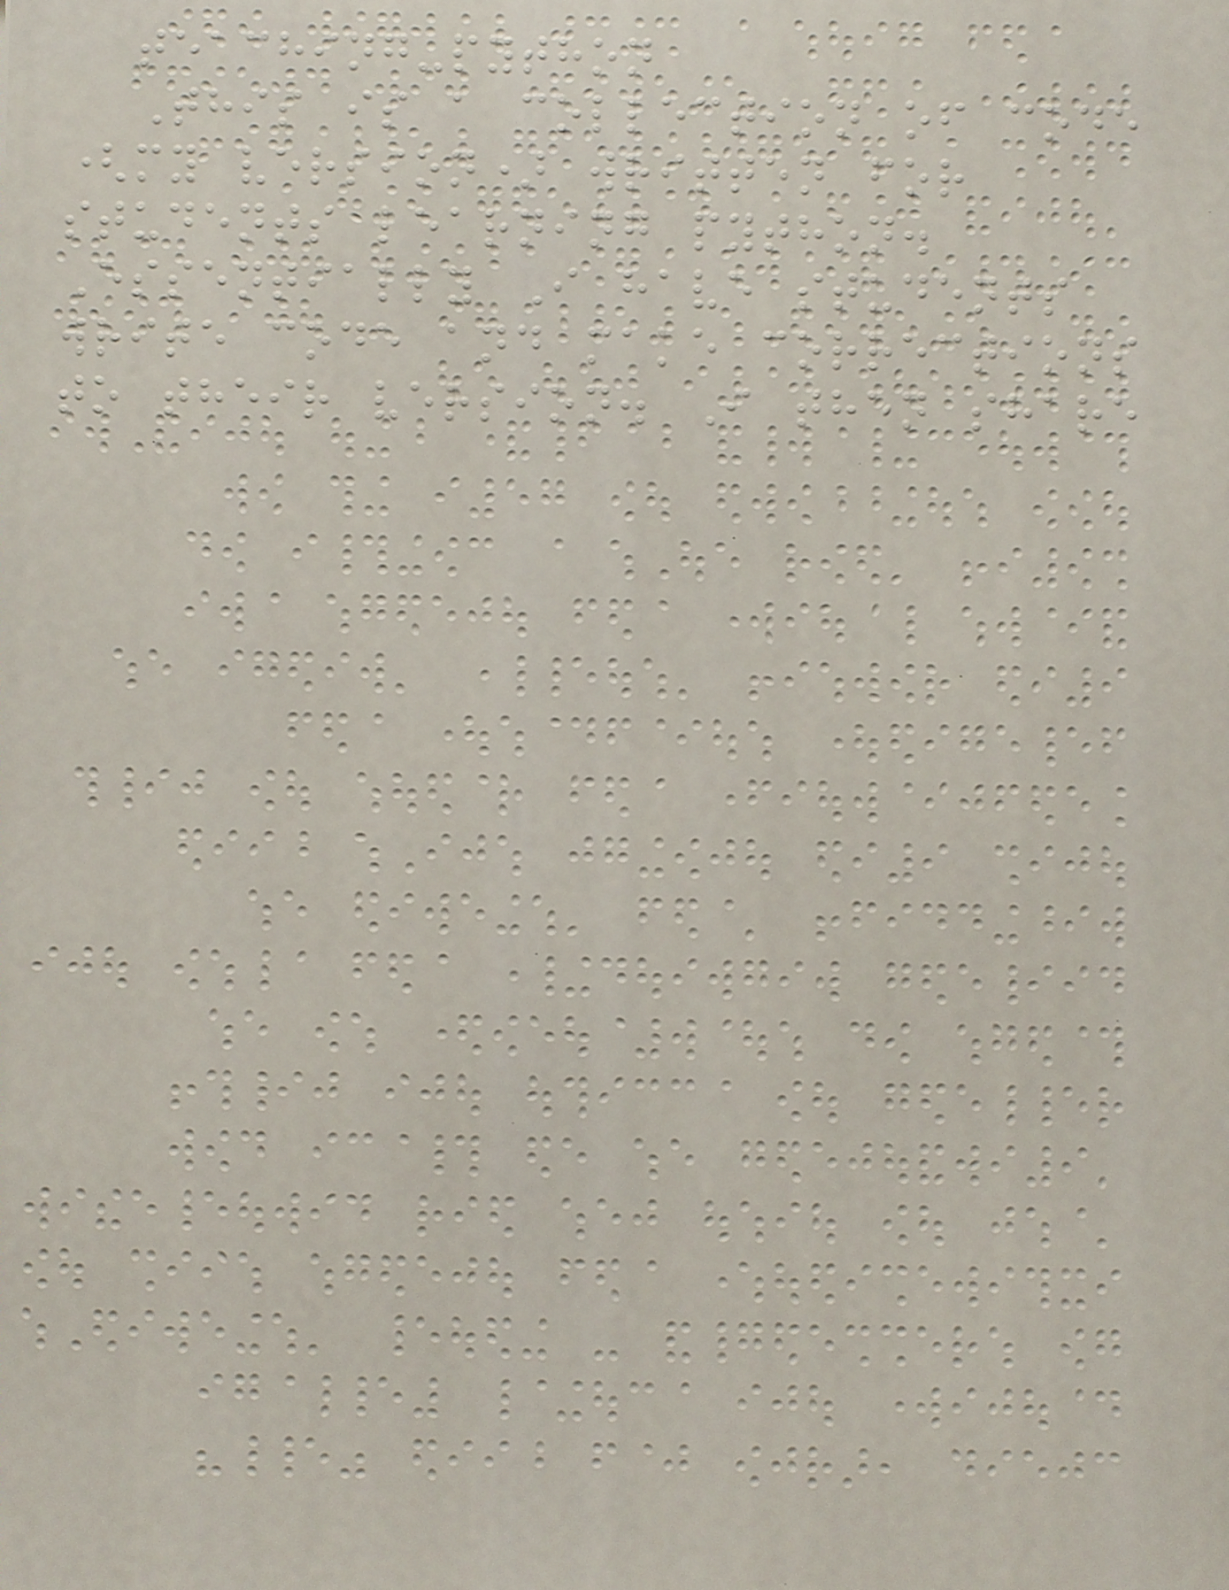teaching-python
This is a collection of code
(my version) written for
students learning python.
Essentially I have students
write code and make corrections
to their version. I then share
